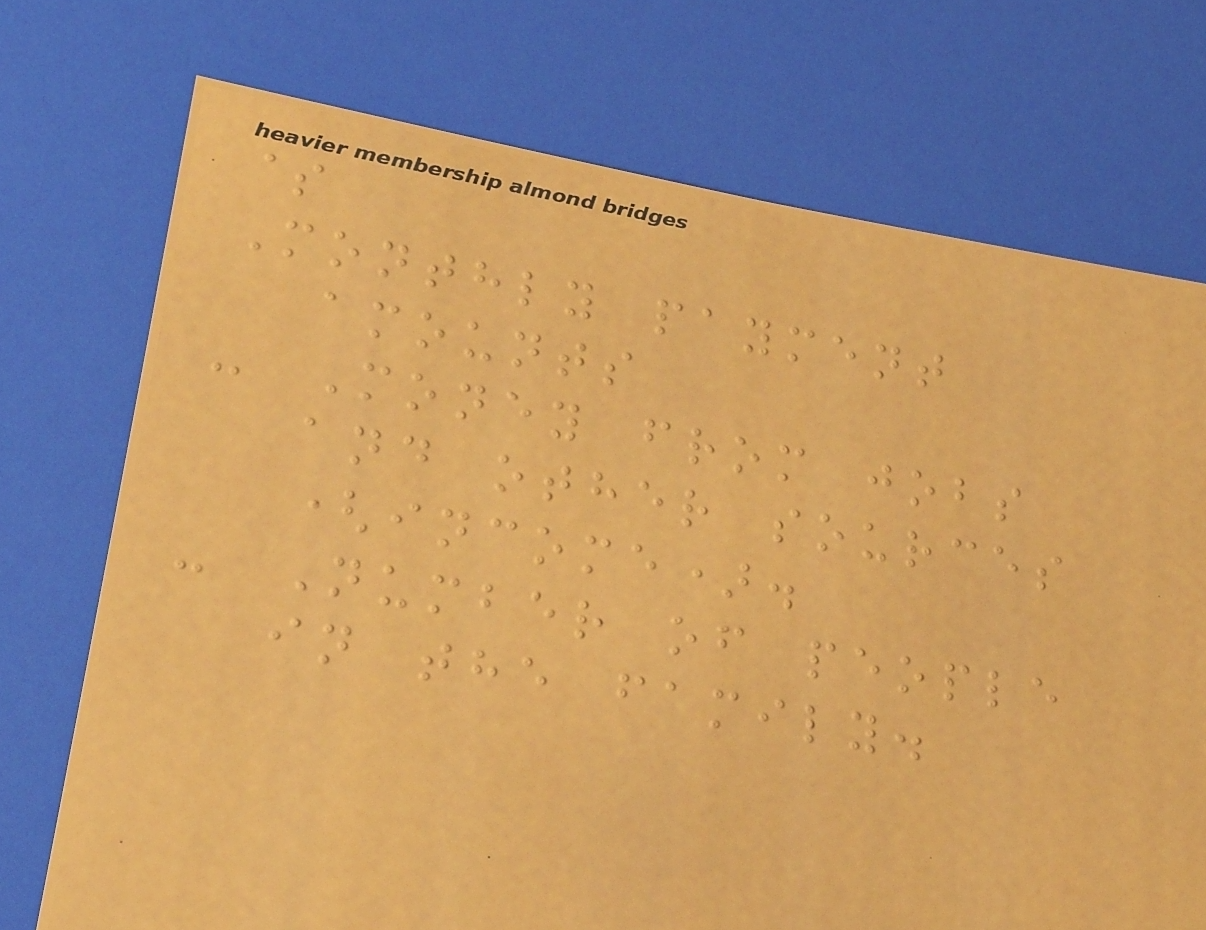$
Monthly payment
amounts
- Money from jobs
and other sources
(income).
- Number of people
in the family.
